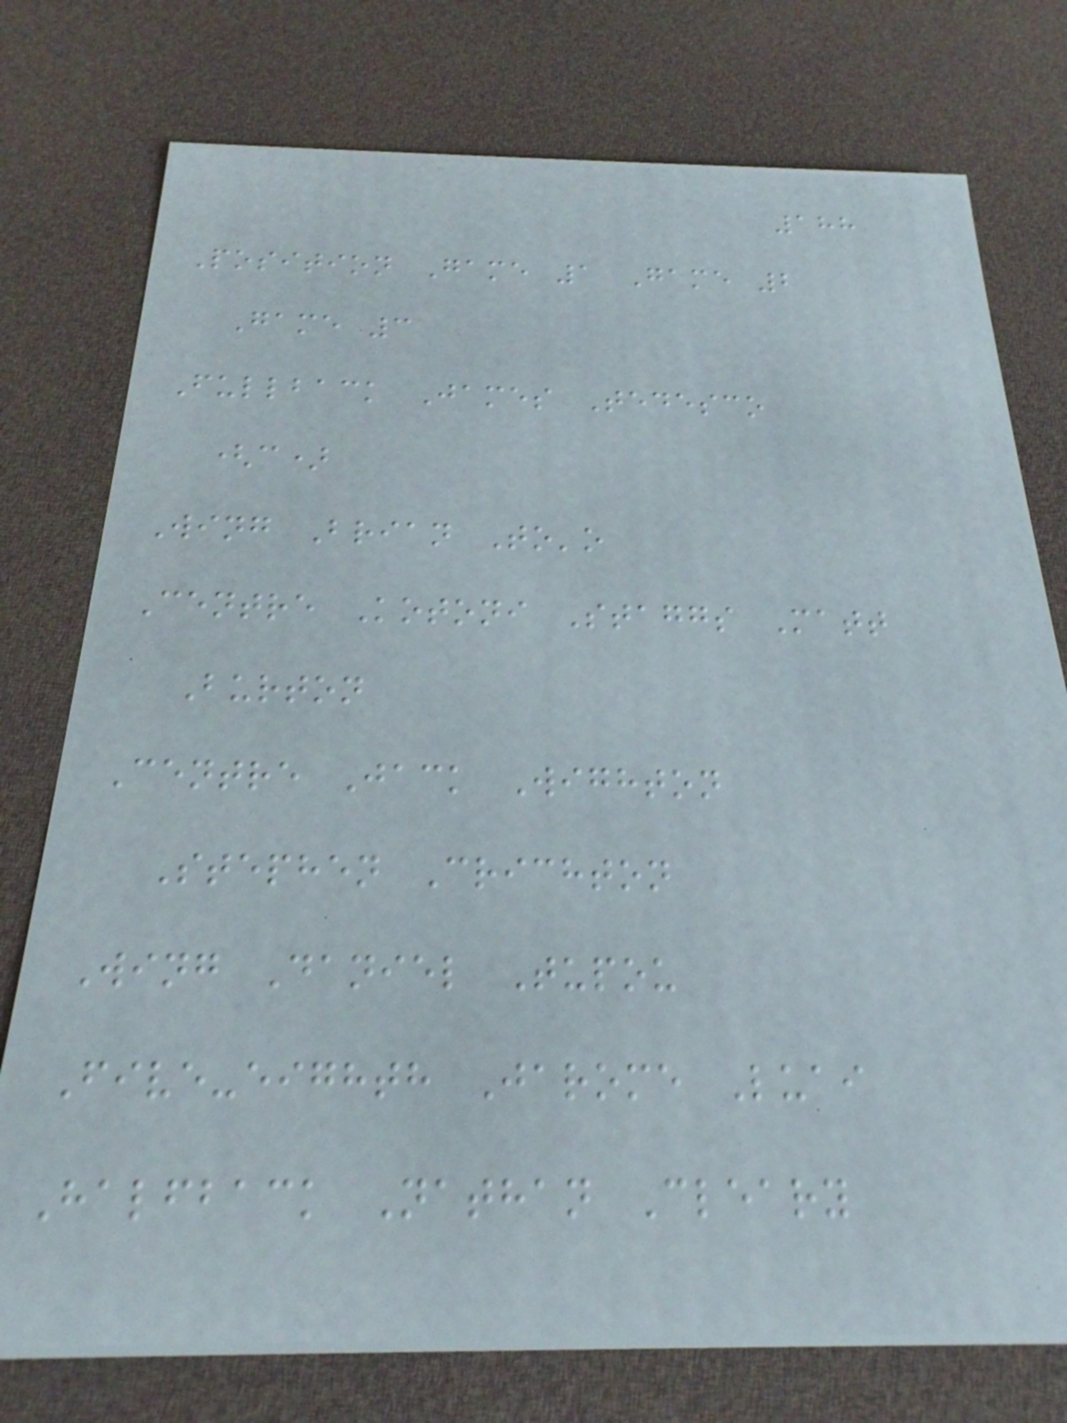188
Position Game 1 Game 2
Game 3
Fullback James Tedesco
(c)
Wing Brian To'o
Centre Kotoni Staggs Matt
Burton
Centre Jack Wighton
Stephen Crichton
Wing Daniel Tupou
Five-eighth Jarome Luai
Halfback Nathan Cleary
